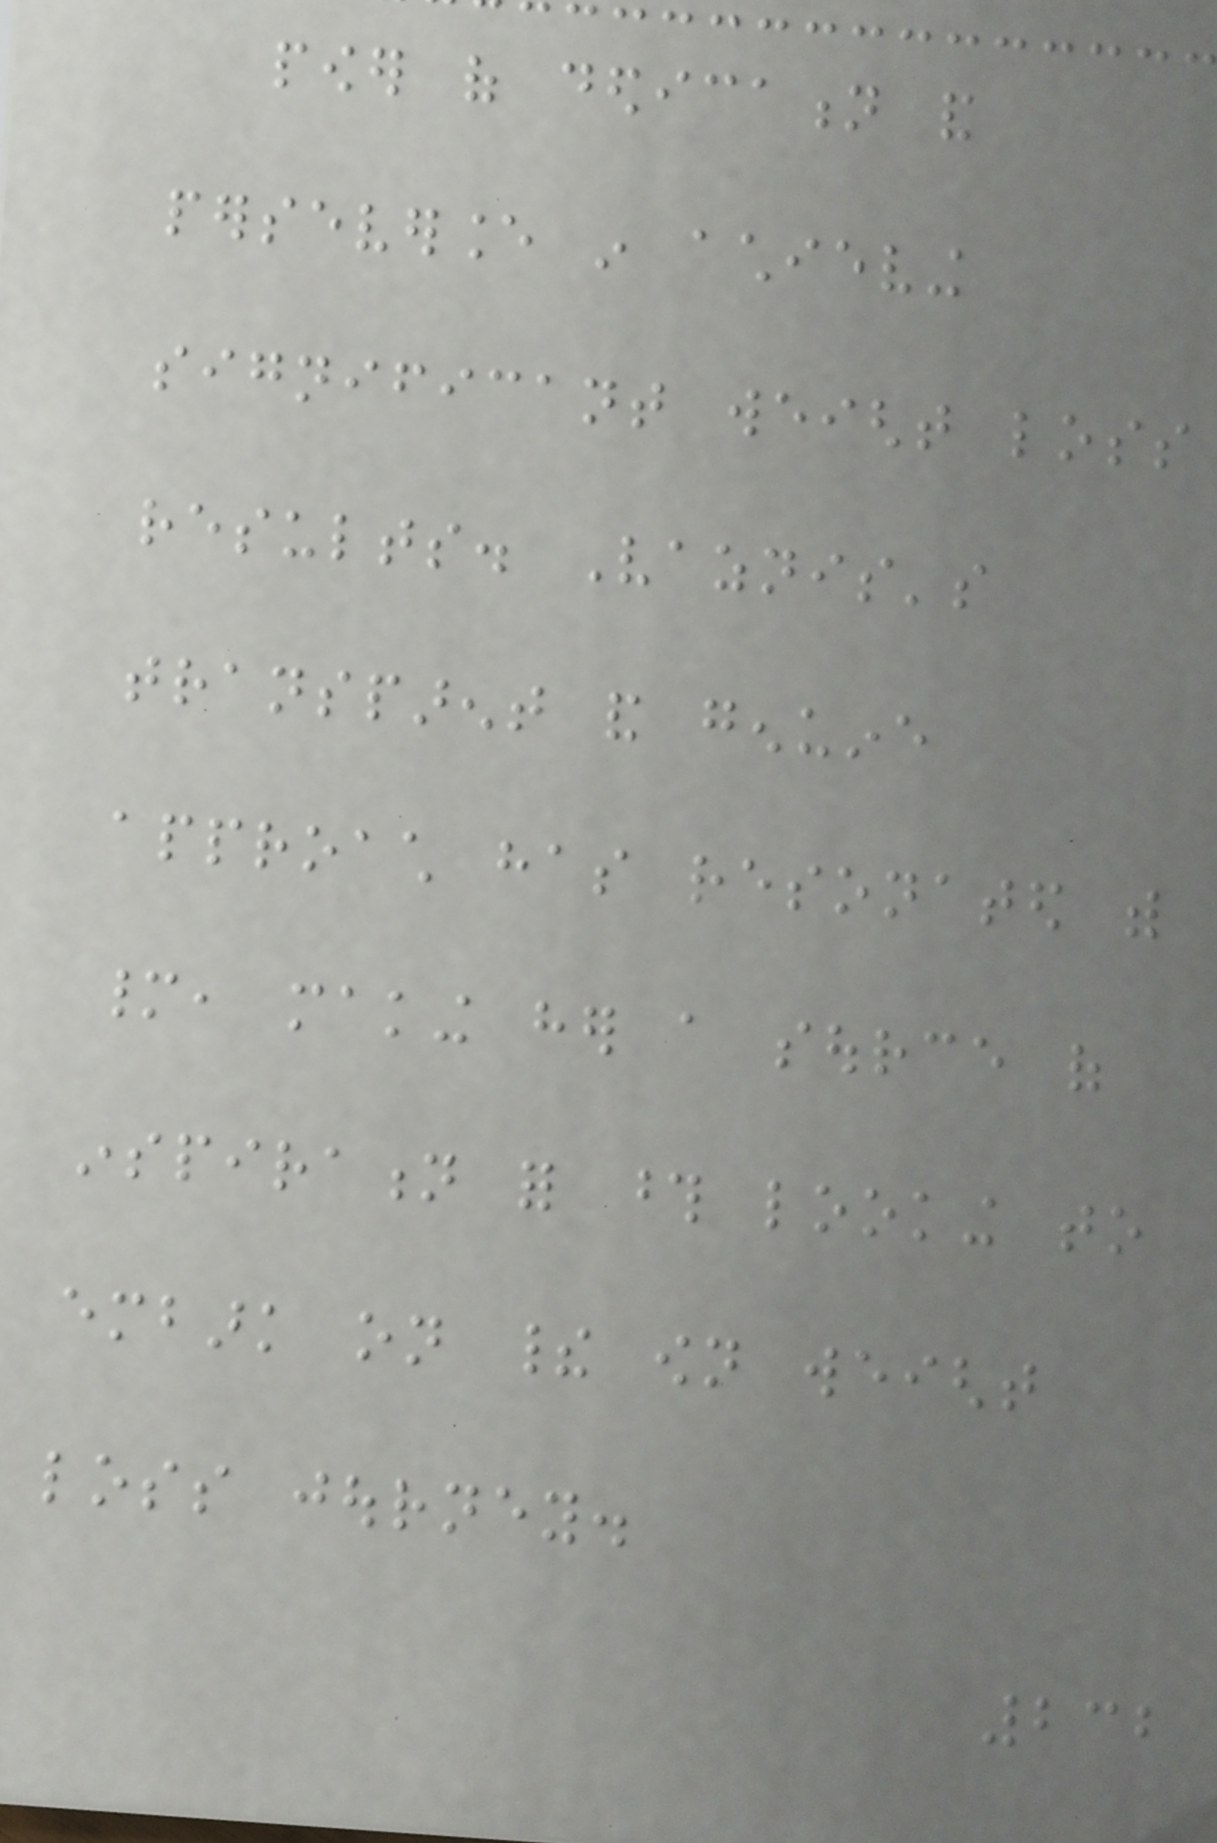power of dedication and
perseverance in achieving
significant weight loss
results. Vaznis's
transparent and genuine
approach has resonated with
many, making her a source of
inspiration for those looking to
embark on their own weight
loss journey.
232
